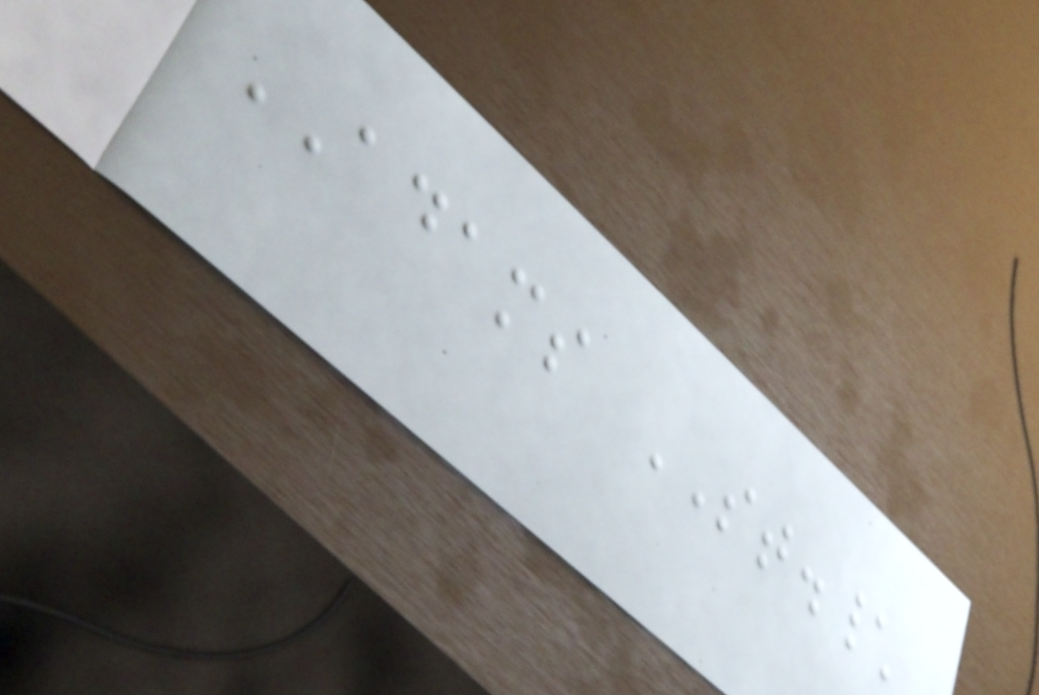ADAMS ST.\
